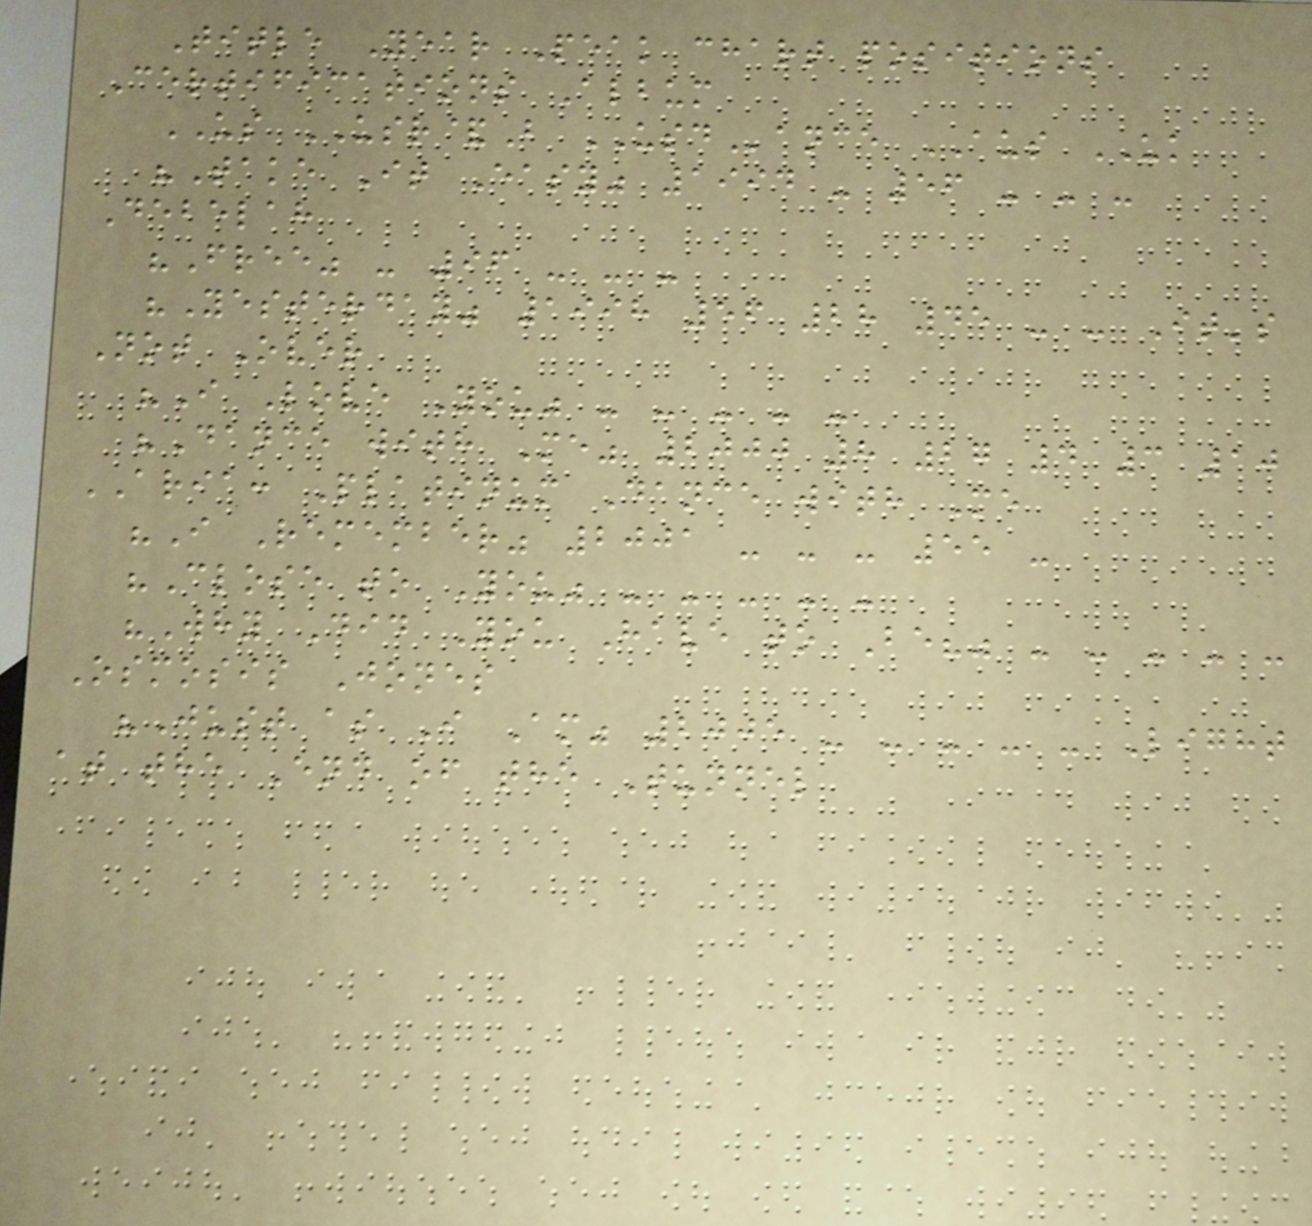Title Year Peak chart positions
Certifications Album
US USR&B USDance AUS UK
"Take It Easy" 1994 - 56 - - -
Debelah
"Free" - 96 - - -
"Yesterday" 1998 56 28 45 - - It's
Not Over
"I Love You" - - - - -
"Dance with Me" 2000 8 27 4 3 10
ARIA: Platinum Dance with Me
"I Remember" 2001 - - - 55 -
"Close to You" - - - - -
"Why Did You Have to Be?" - - - - -
Osmosis Jones
"Just as I Am" 2005 - - - - - Light
at the End of the Tunnel
